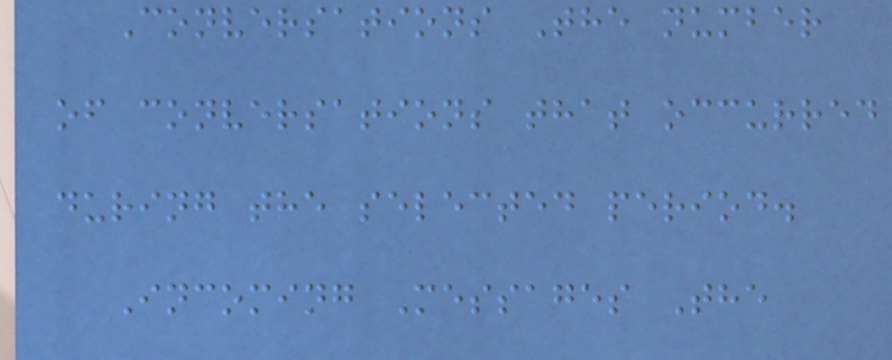Conversations The number
of conversations that occurred
during the selected period.
Incoming Messages The
